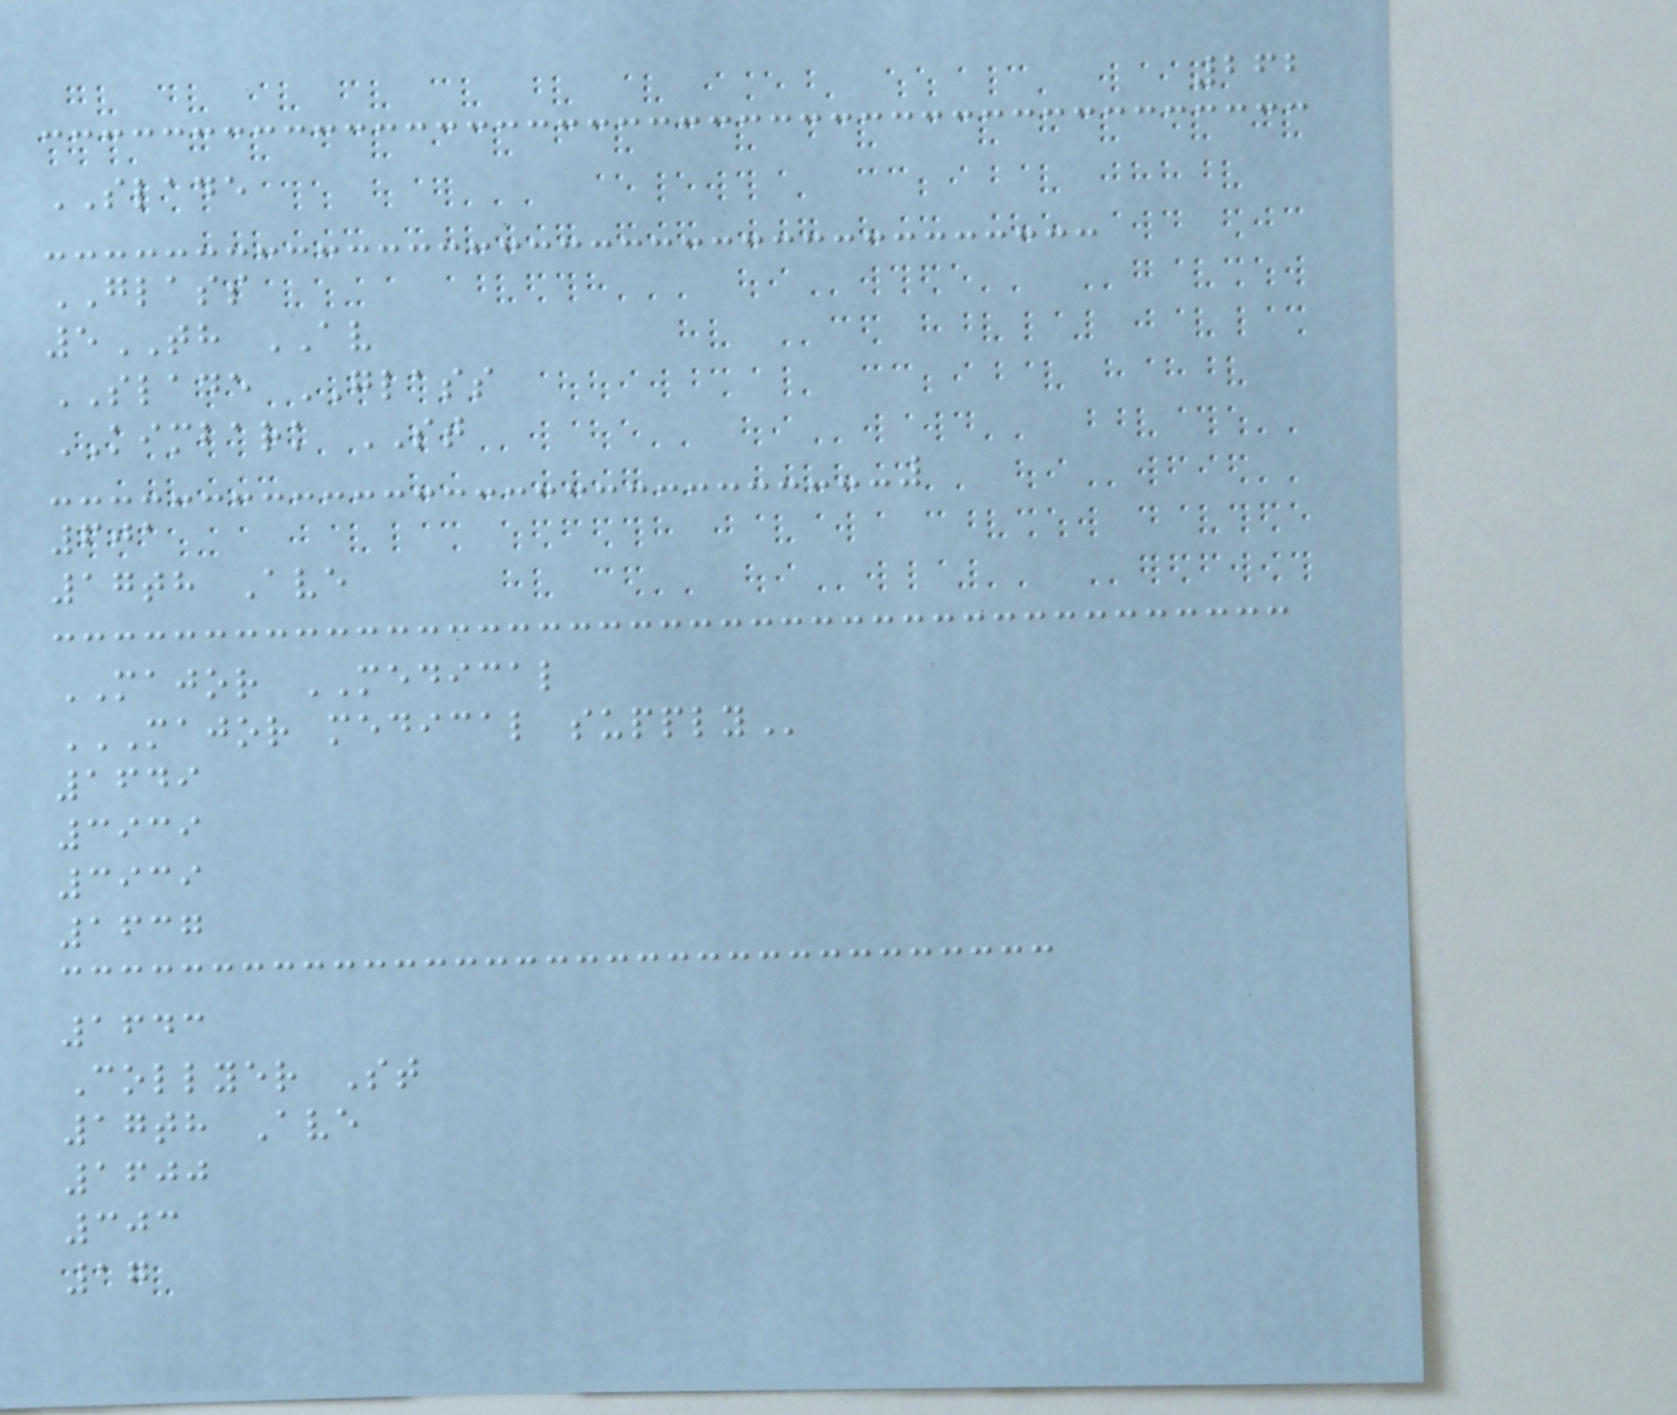262
SLADE
GLASS
5TH AV
SLADE GLASS
KIMBARK ST
601
17th Ave
MAJOR MEDICAL
MAJOR MEDICAL SUPPLY
1649
3939
3939
1637
1643
Collyer St
17th Ave
1600
303
17
